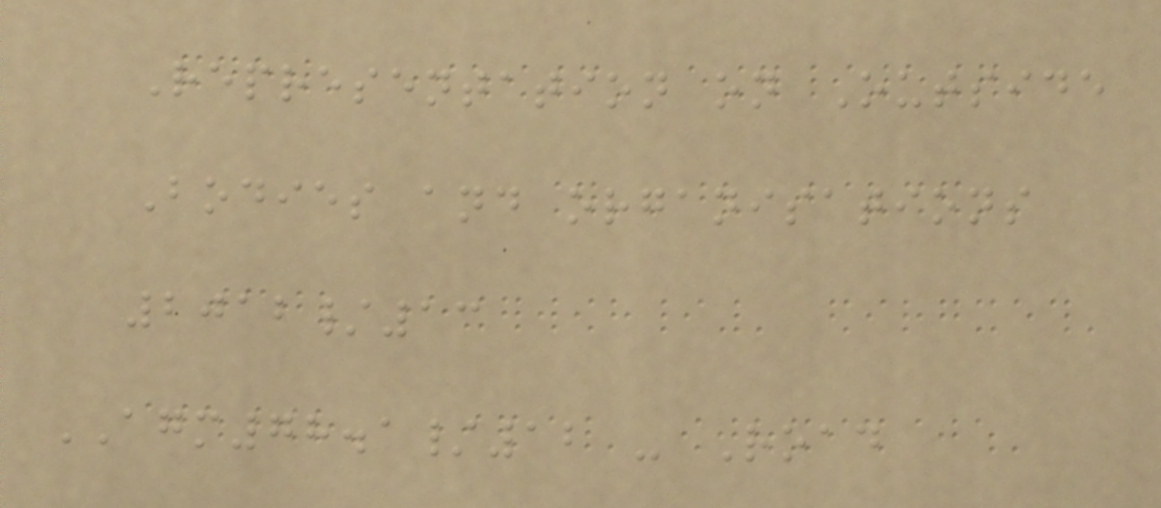Representation on Outside
Bodies and organisations
2012/13
AGM78.1/12 - Road
